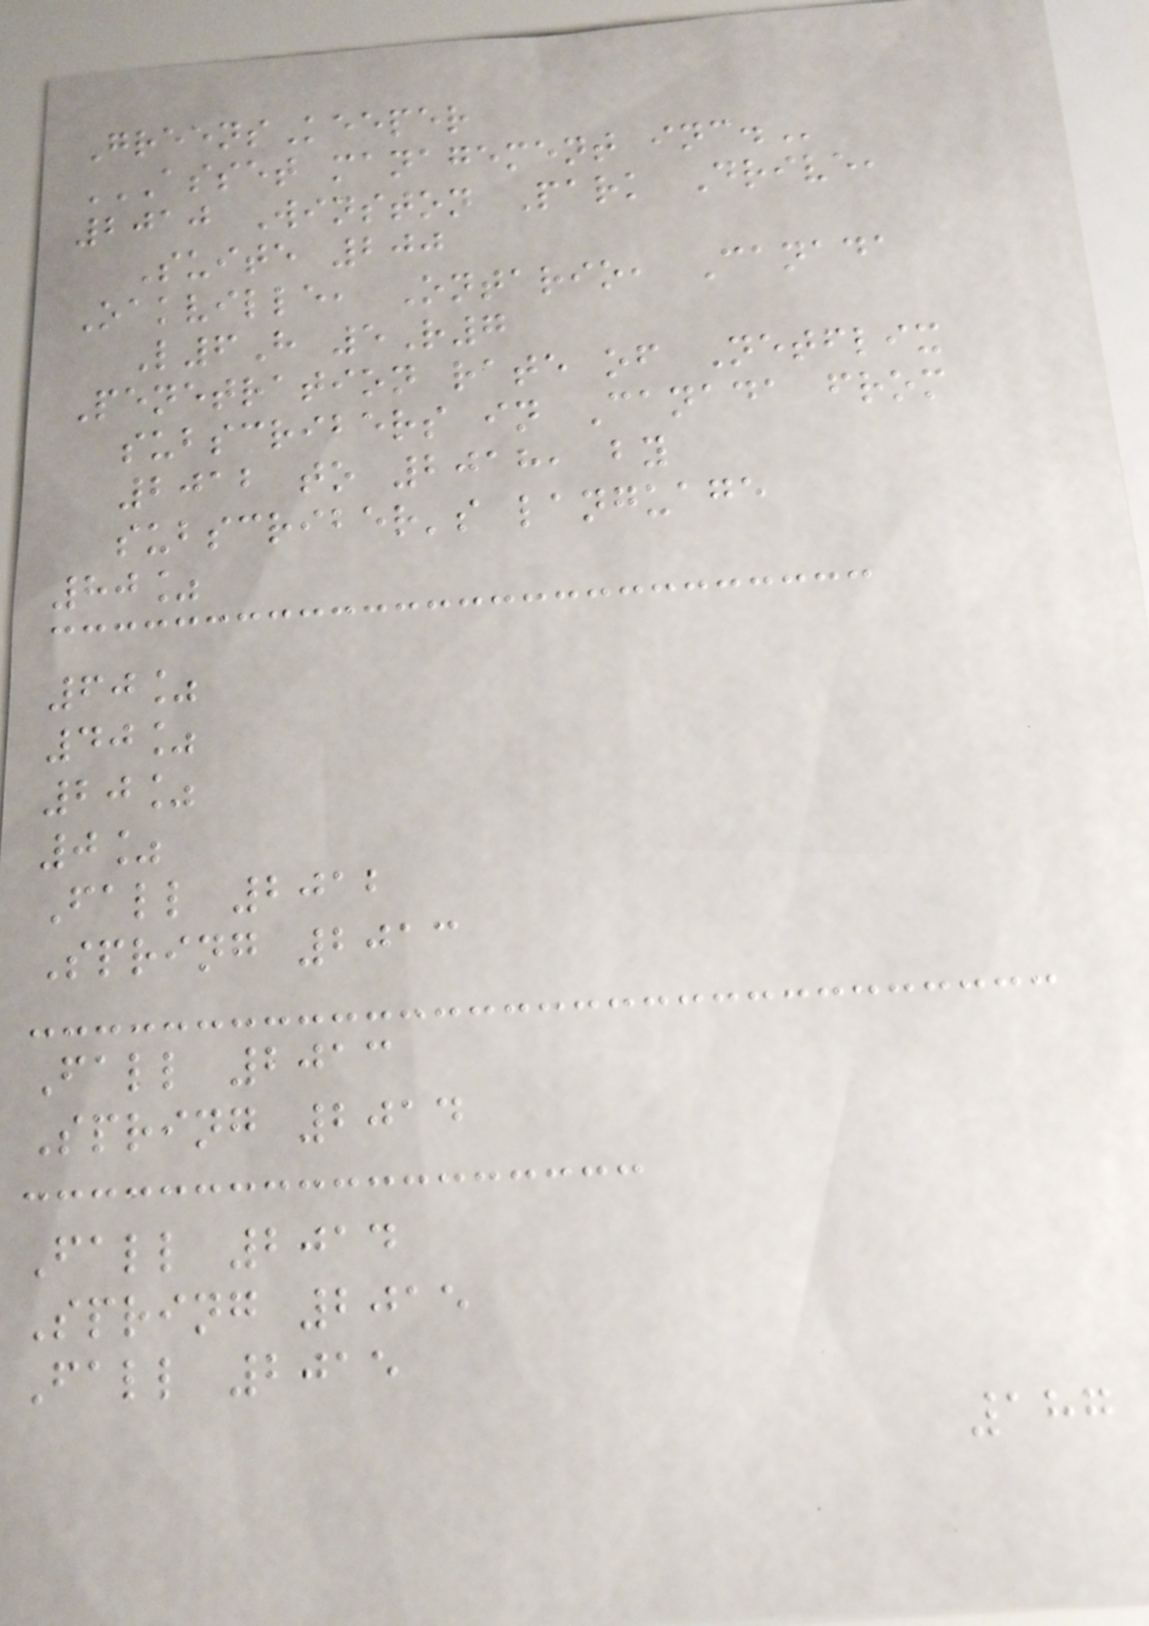GreensKeeper
ASSET MANAGEMENT INC.
2010 Winston Park Drive,
Suite 200
Oakville, Ontario, Canada
L6H 5R7
Penetration rate of Netflix
subscribers in Canada from
2012 to 2018, by
subscriber's language
80%
60%
40%
20%
0%
Fall 2012
Spring 2013
Fall 2013
Spring 2014
Fall 2014
Spring 2015
Fall 2015
187
